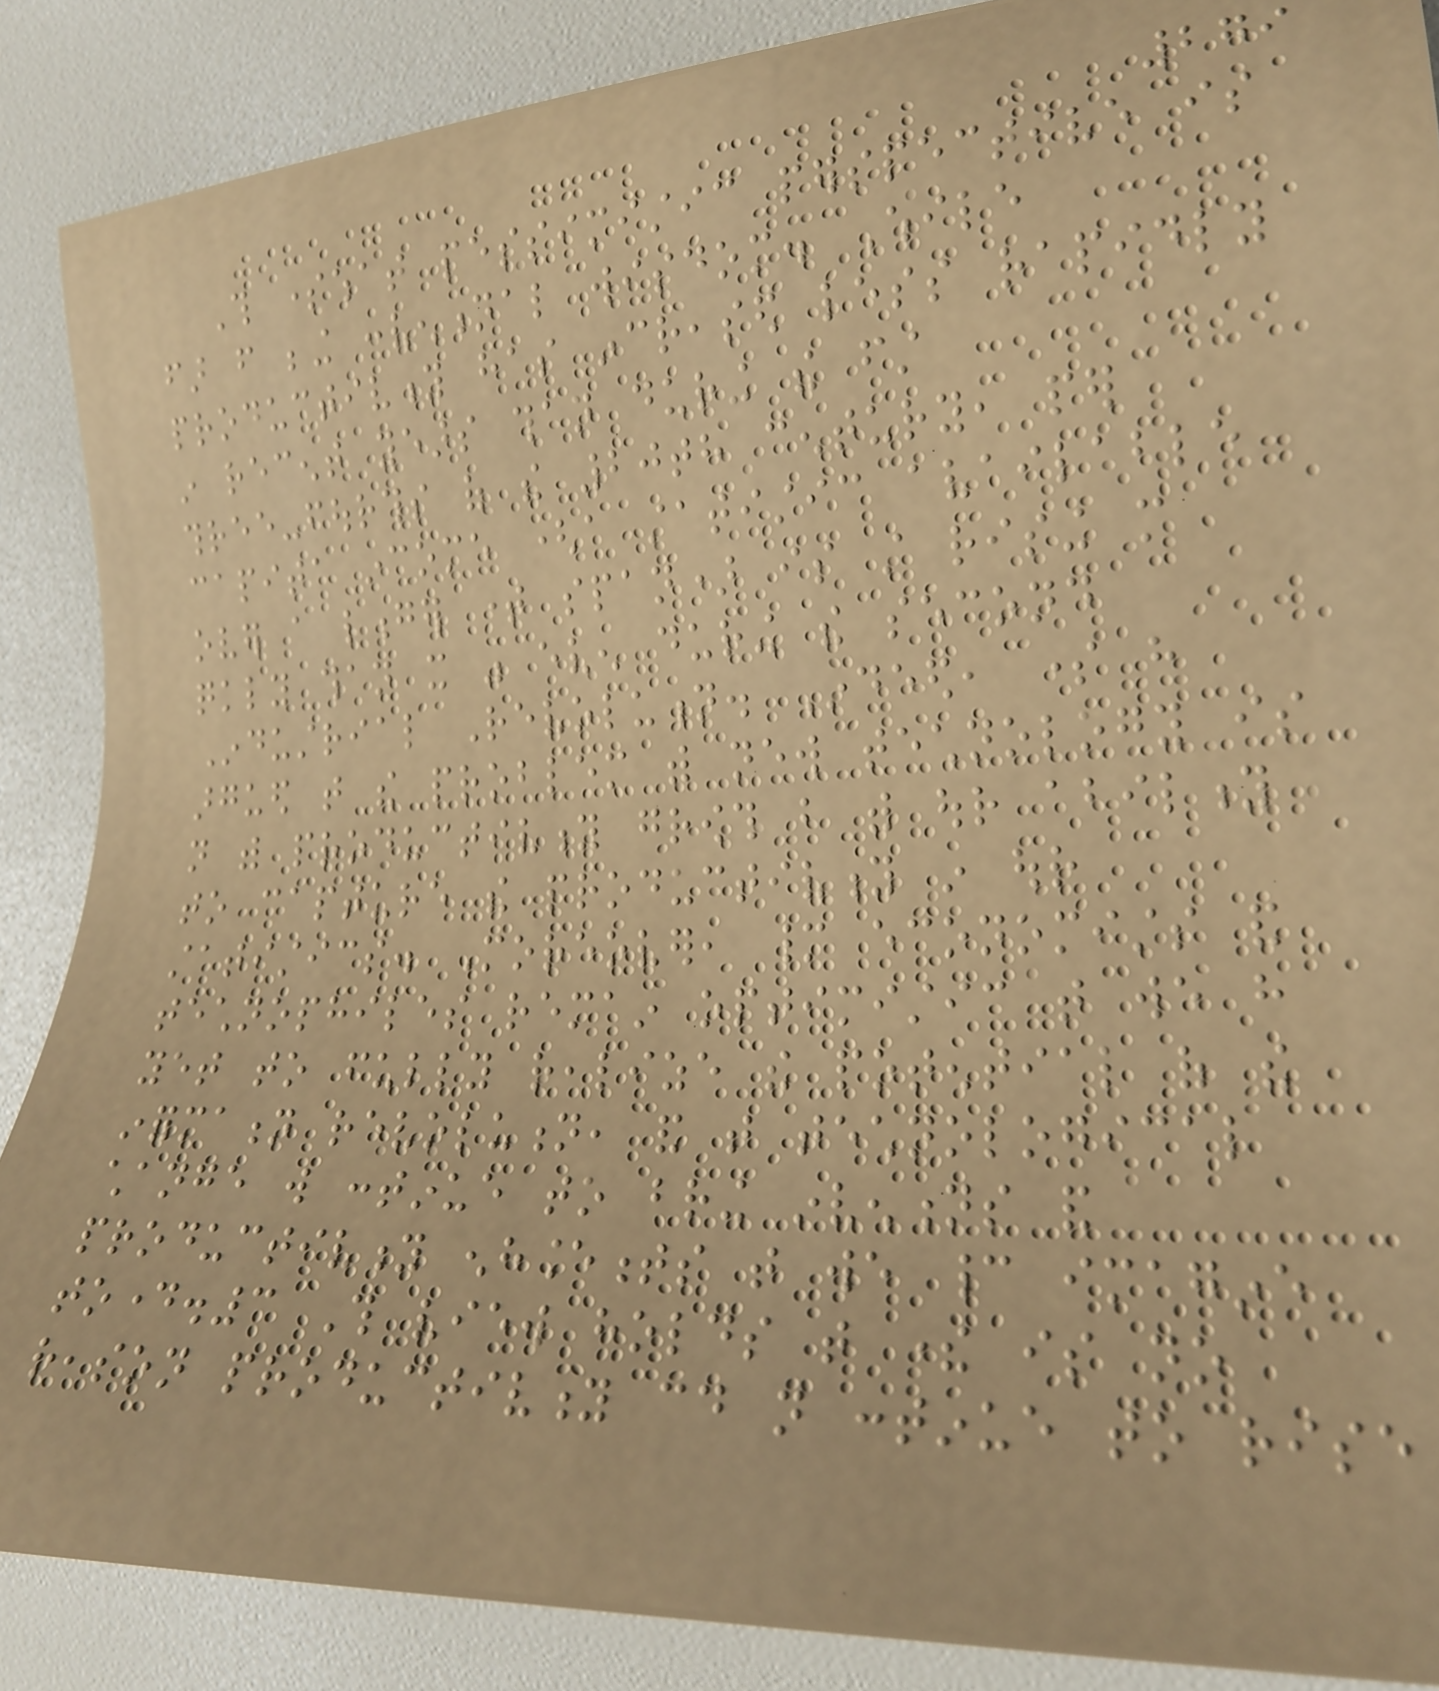279
This somewhat pessimistic perspective is
far from being conventional wisdom. While
productivity has increased less rapidly
in recent years than during the first
three-fourths of the 20th century, per
capita income (a statistic available
over a longer time span) is still rising more
quickly than it was even during the second
Industrial Revolution. Indeed, some have
argued that the problem with new technology is
not with productivity growth but with our ability
to capture the productivity in our
statistics. Moreover, many economists and
technophiles remain optimistic that we have
yet to fully realize the potential of the
information revolution, and that technological
change will continue to bring inventions and
productivity enhancements that we cannot imagine
today.3 This view holds that there is no
reason productivity could not continue to rise
